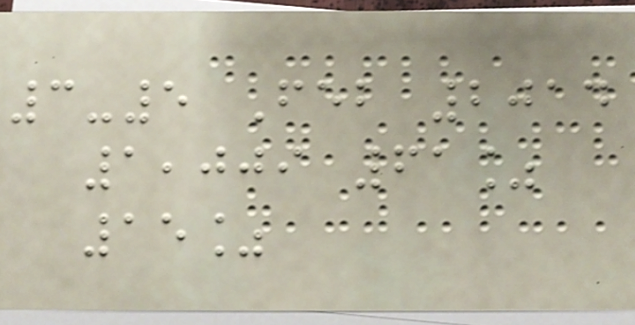3-5 Feb 2014
1,009 61%
15%
